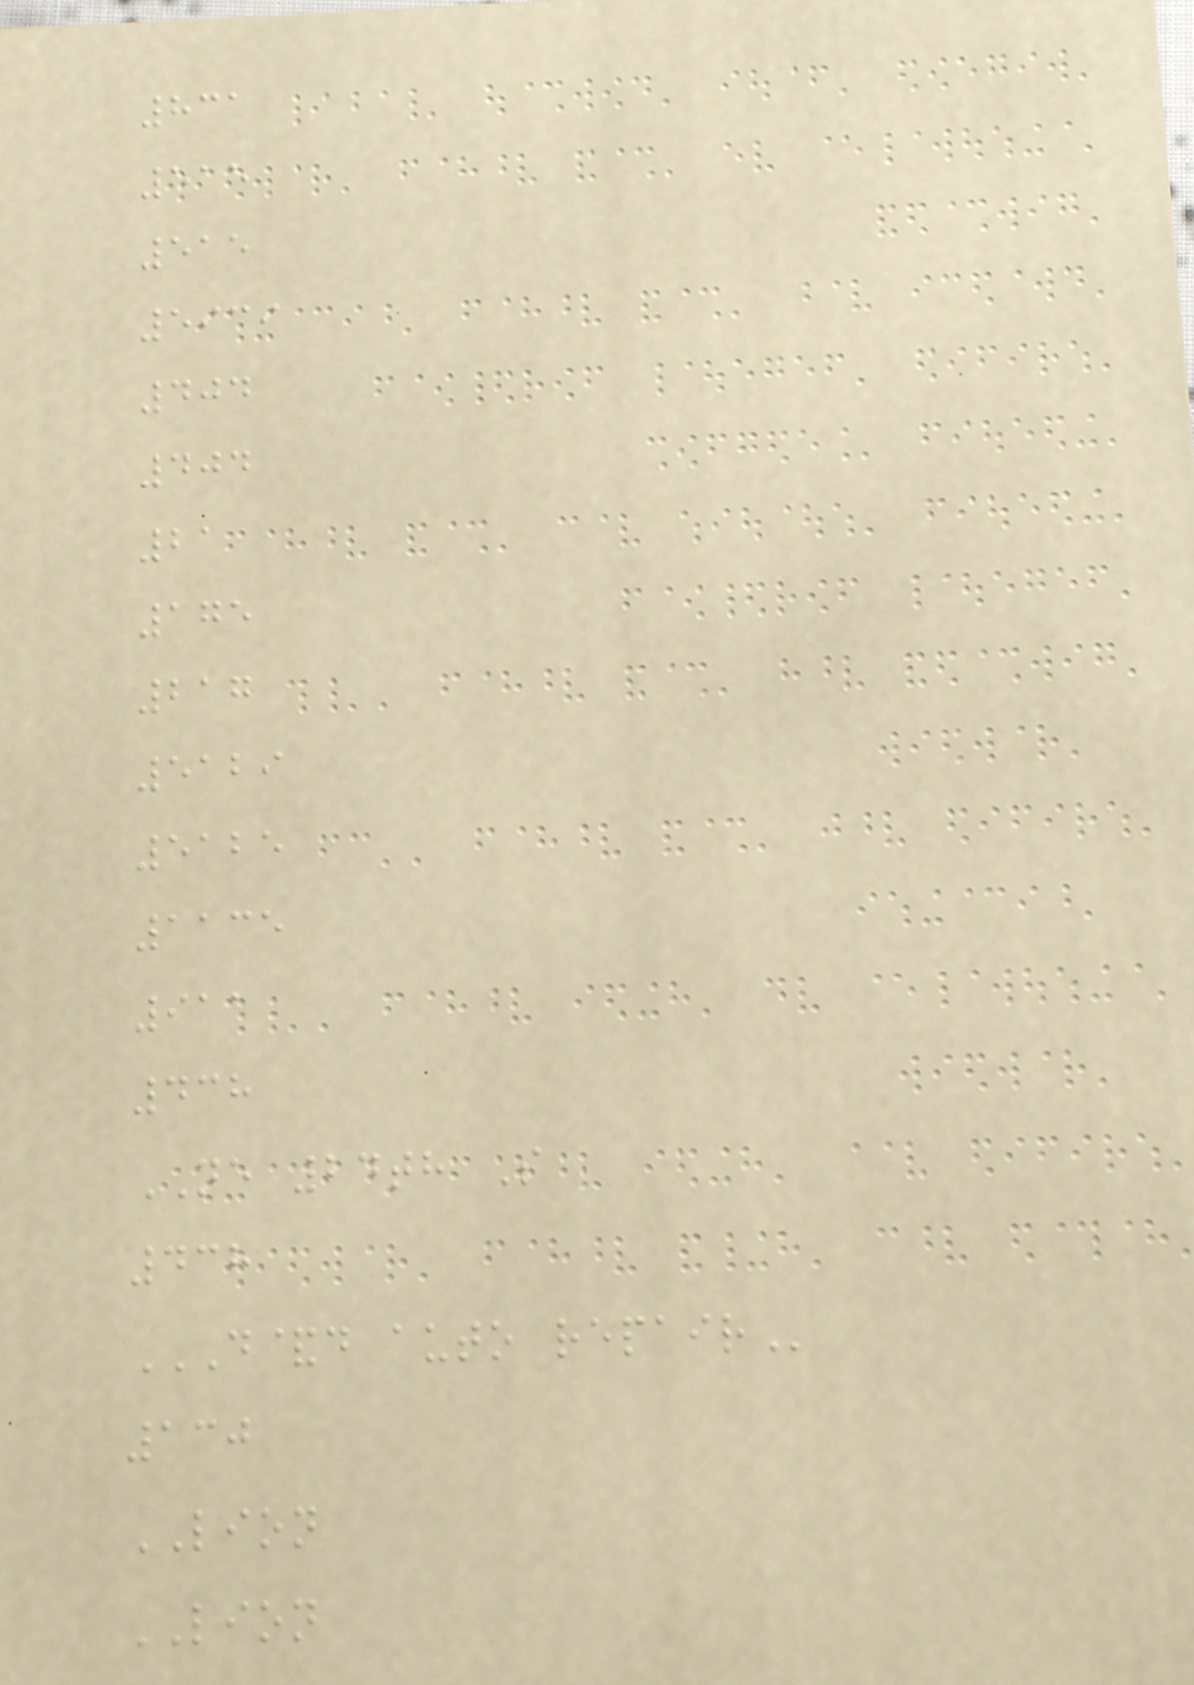831
515
515
5939
404
404
21
175
217
5129
5125
1135
911
438
NE 24th S
438
D&D AUTO REPAIR
130
LION
LION
